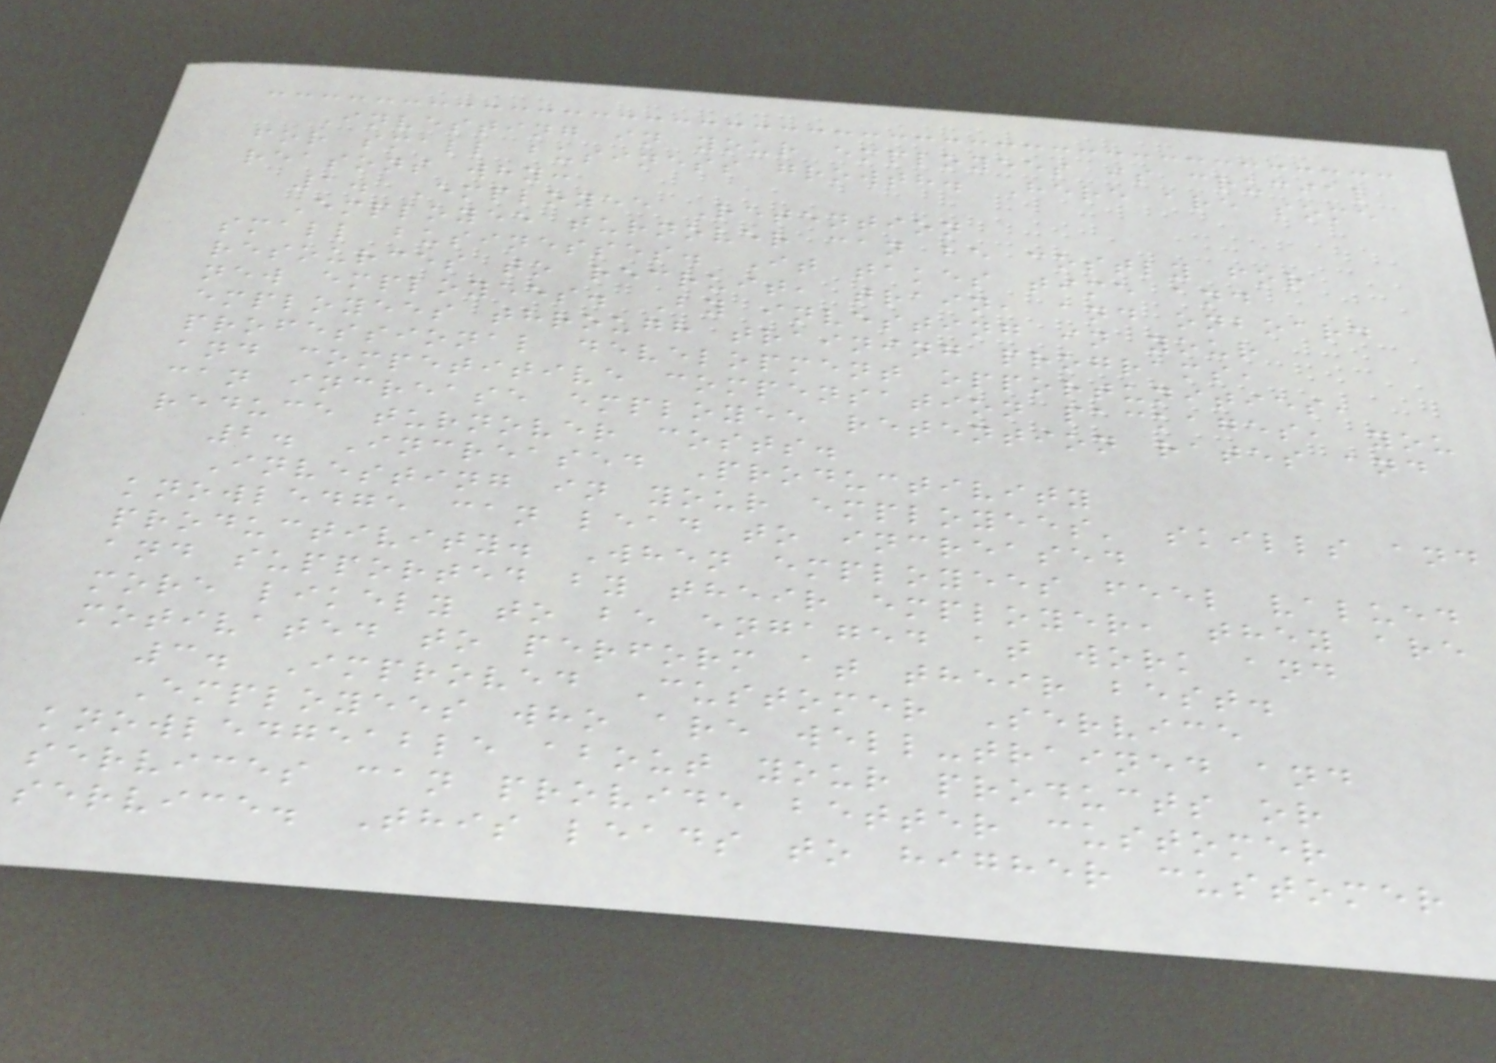Investing in your employees is crucial
for small business growth. Here are some
reasons why:
1. Employee Retention
Employee turnover can be costly for
small businesses. It takes time and
resources to recruit, train, and onboard
new employees. By investing in your
employees through training programs,
professional development opportunities,
and competitive compensation packages, you
can increase employee retention rates and
reduce turnover costs.
2. Increased Productivity
Investing in your employees' skills and
knowledge can lead to increased
productivity. When employees feel valued
and supported by their employer, they are
more likely to be engaged at work and
motivated to perform at their best.
3. Improved Customer Service
Employees who are well-trained and
knowledgeable about your products or
services can provide better customer
service. This leads to higher customer
